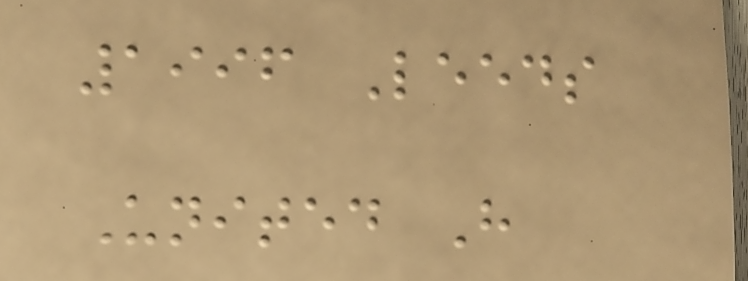1996 Leeds
United H
